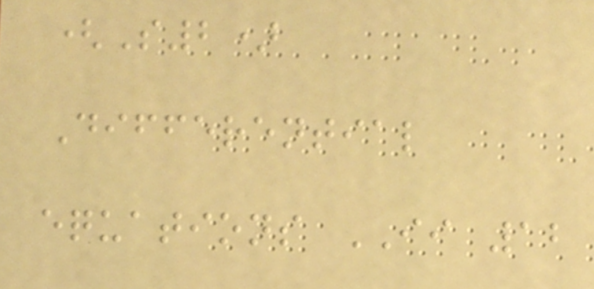(S2)
Differential
equations II 12
